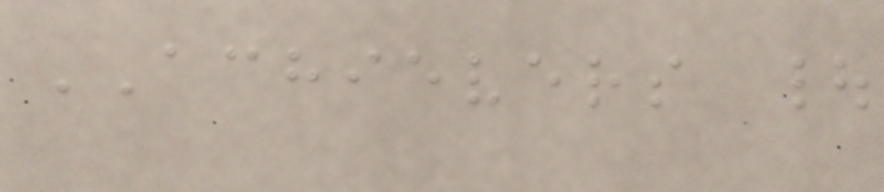ACHIEVERS |
